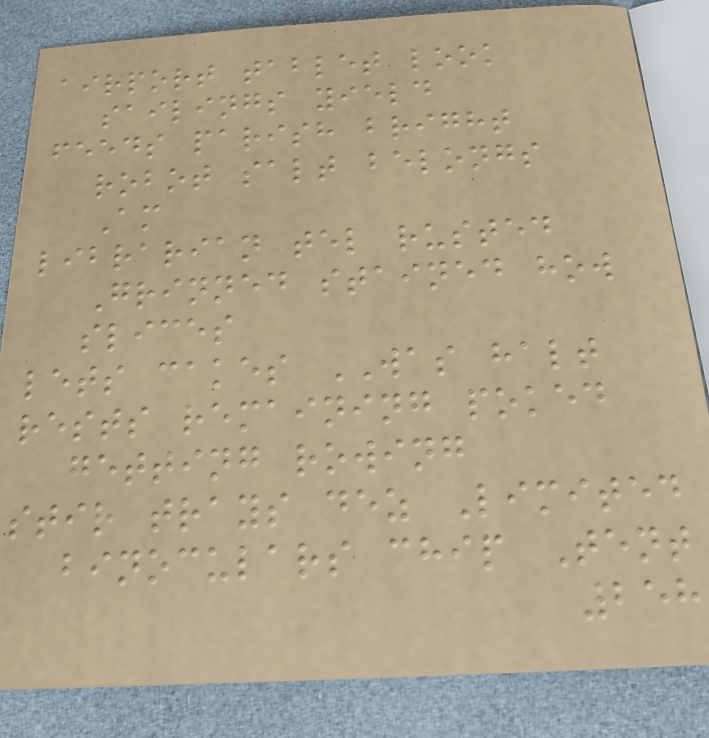airport tablet look
sailings yield
feeds parish bright
robot salt belongs
Am
librarian tel rusted
Grinned stained how
slices
lets cakes WAS halt
rests remaining poked
getting rowing
stir trays dez Limited
binoculars chip Tent
258
